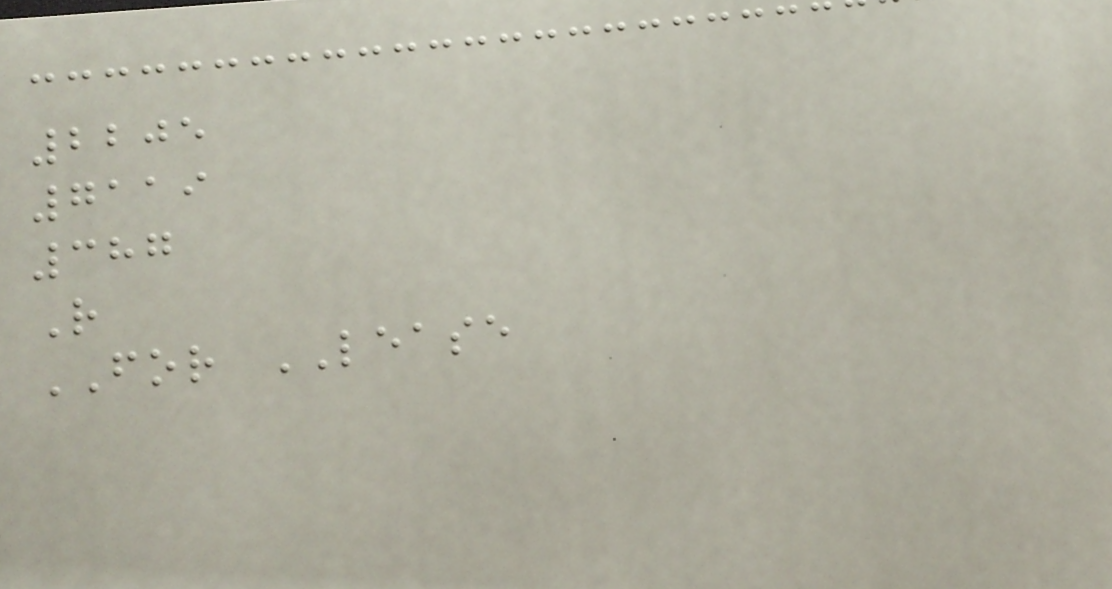2205
7119
387
R
FOR LEASE
